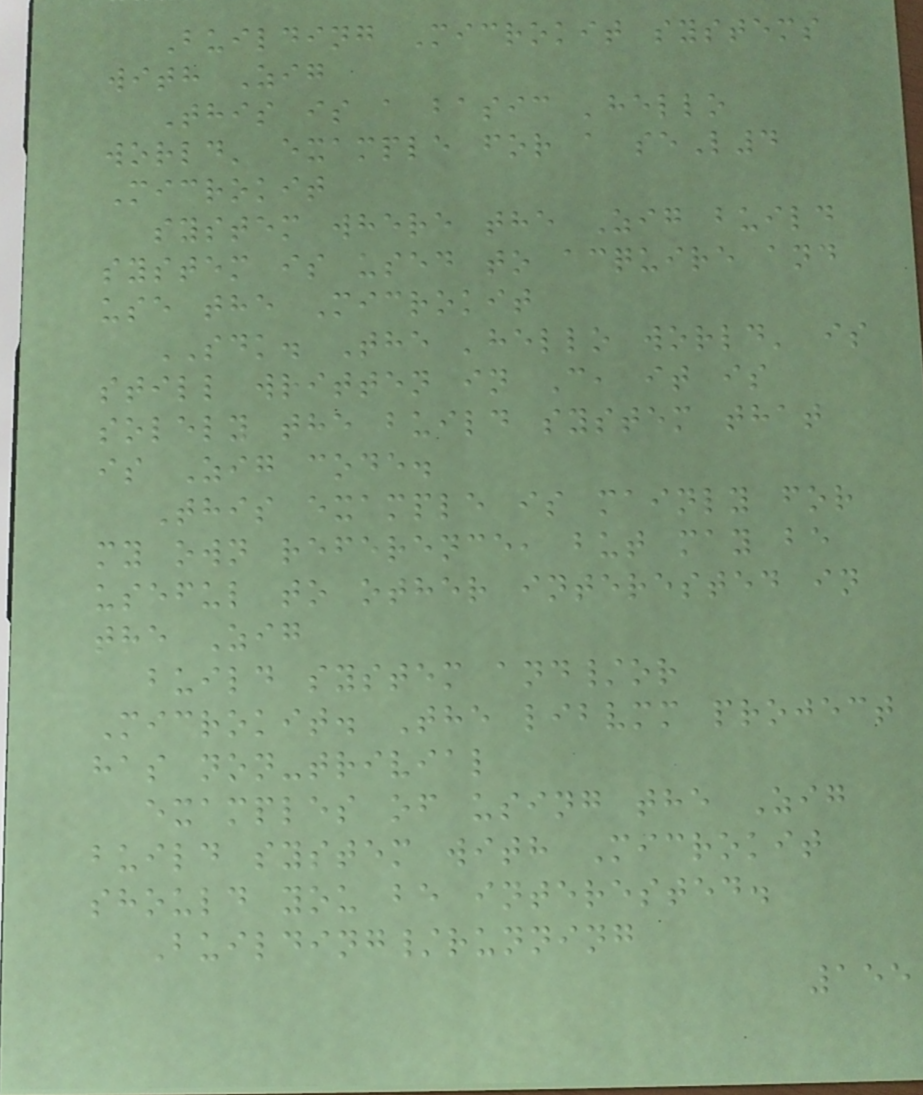Building Microkit systems
with Zig
This is a basic 'hello
world' example for a seL4
Microkit
system where the Zig build
system is used to acquire and
use the Microkit
SDK. The 'hello world' is
still written in C, it is
solely the build system that
is Zig code.
This example is mainly for
my own reference, but may be
useful to other interested in
the Zig
build system and/or
Microkit. The libvmm project
has non-trivial
examples of using the Zig
build system with Microkit
should you be interested.
Building/running
155
